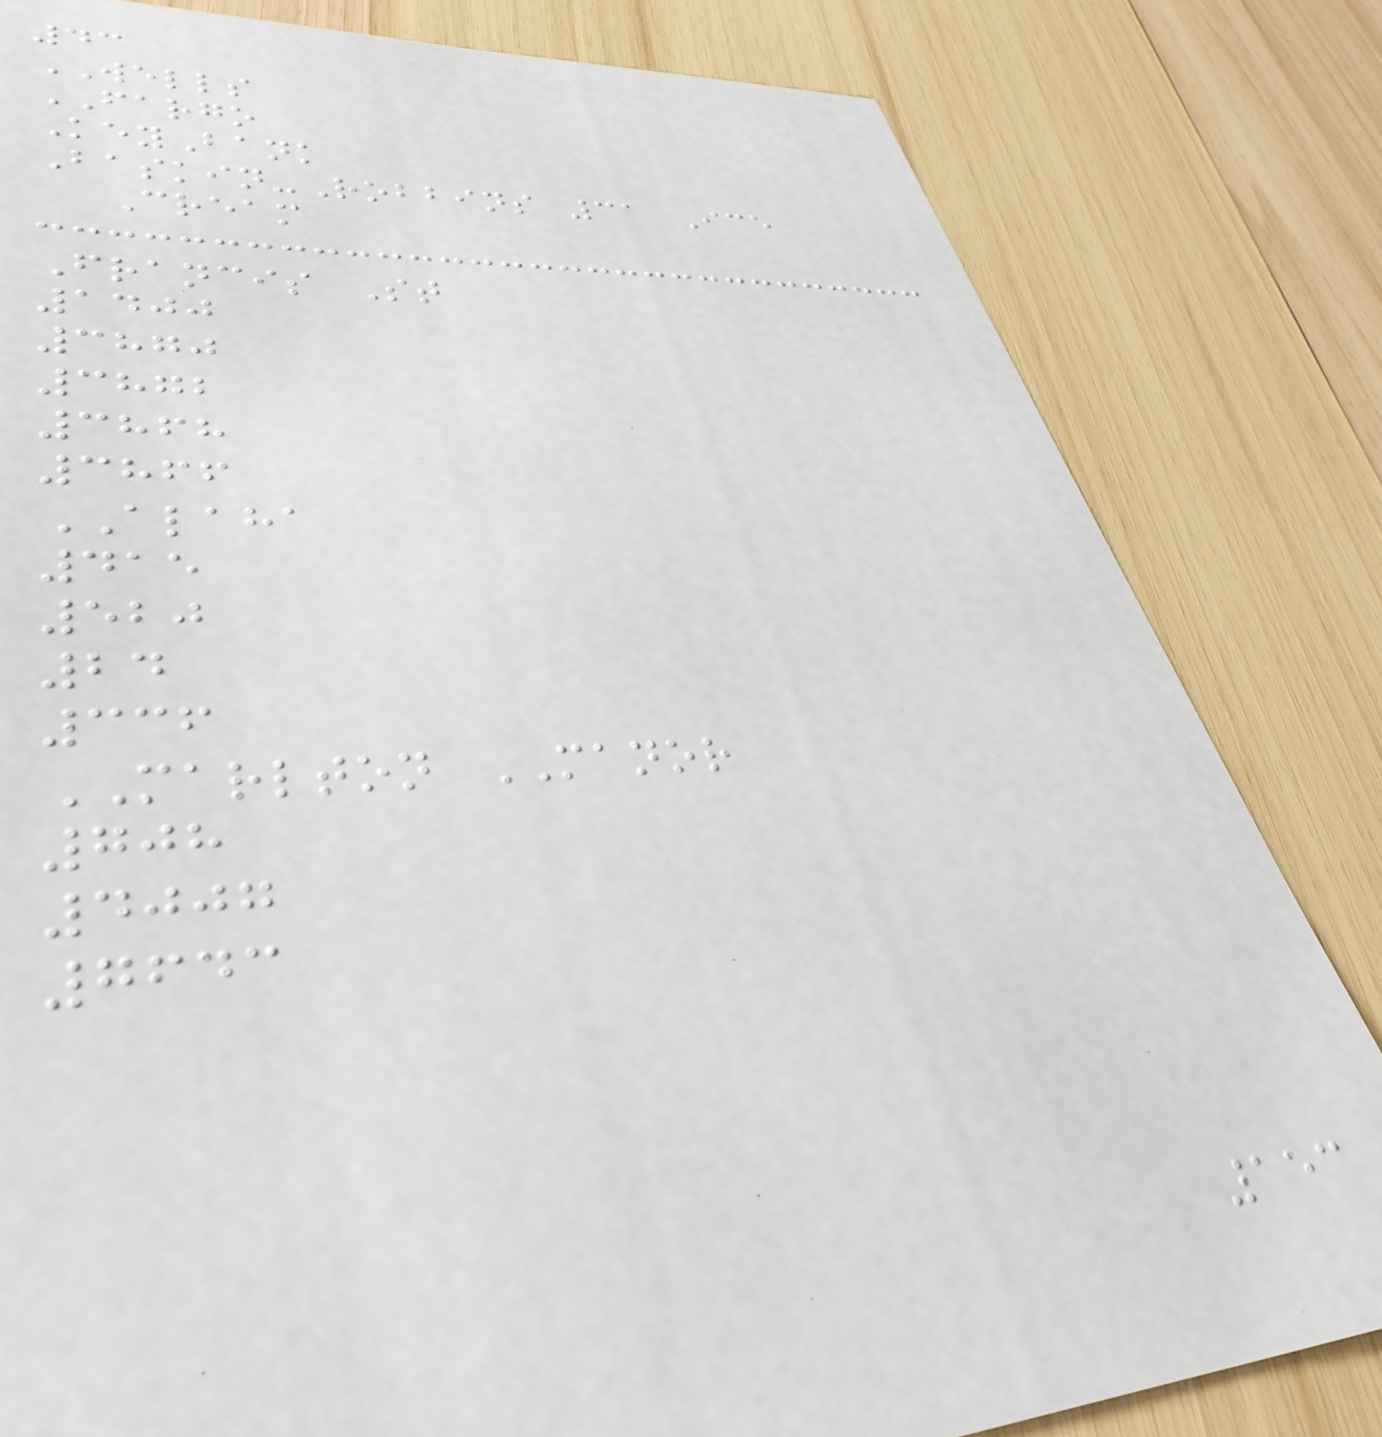43
WELLS
FARGO
KeyBank
Baskin-Robbins 31 Ice
Cream
Francis St
1400
3870
3872
3868
3866
ALAHA
415
520
24
336
MARLTON MANOR
708
4007
7643
153
